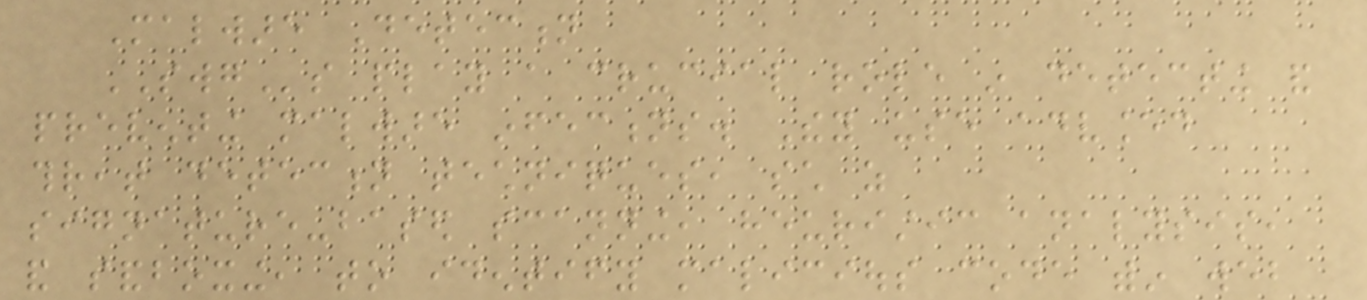Malware Detection
SWGs play a crucial role in detecting and
preventing malware infections. They use advanced
threat detection techniques, such as
signature-based scanning, heuristic analysis,
and sandboxing, to identify malicious code within web
